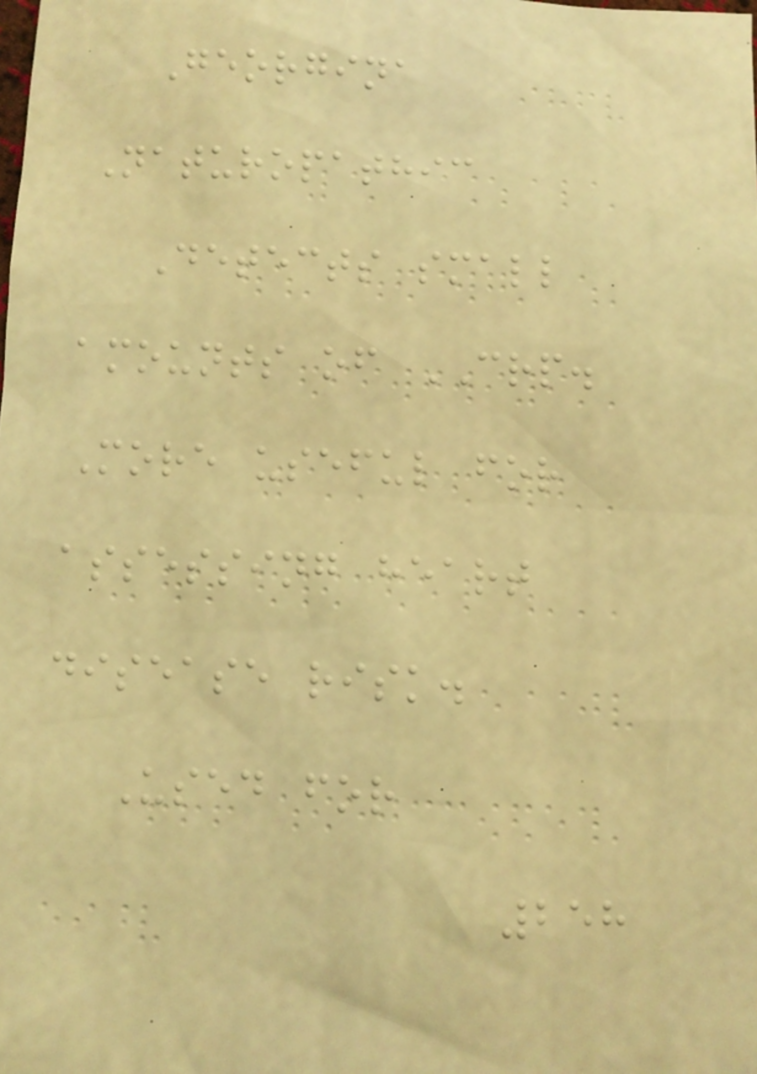Georgina
Naturopathic
Detects small
amounts of CRP.
More useful for
assessing heart
disease risk.
Used for
258
